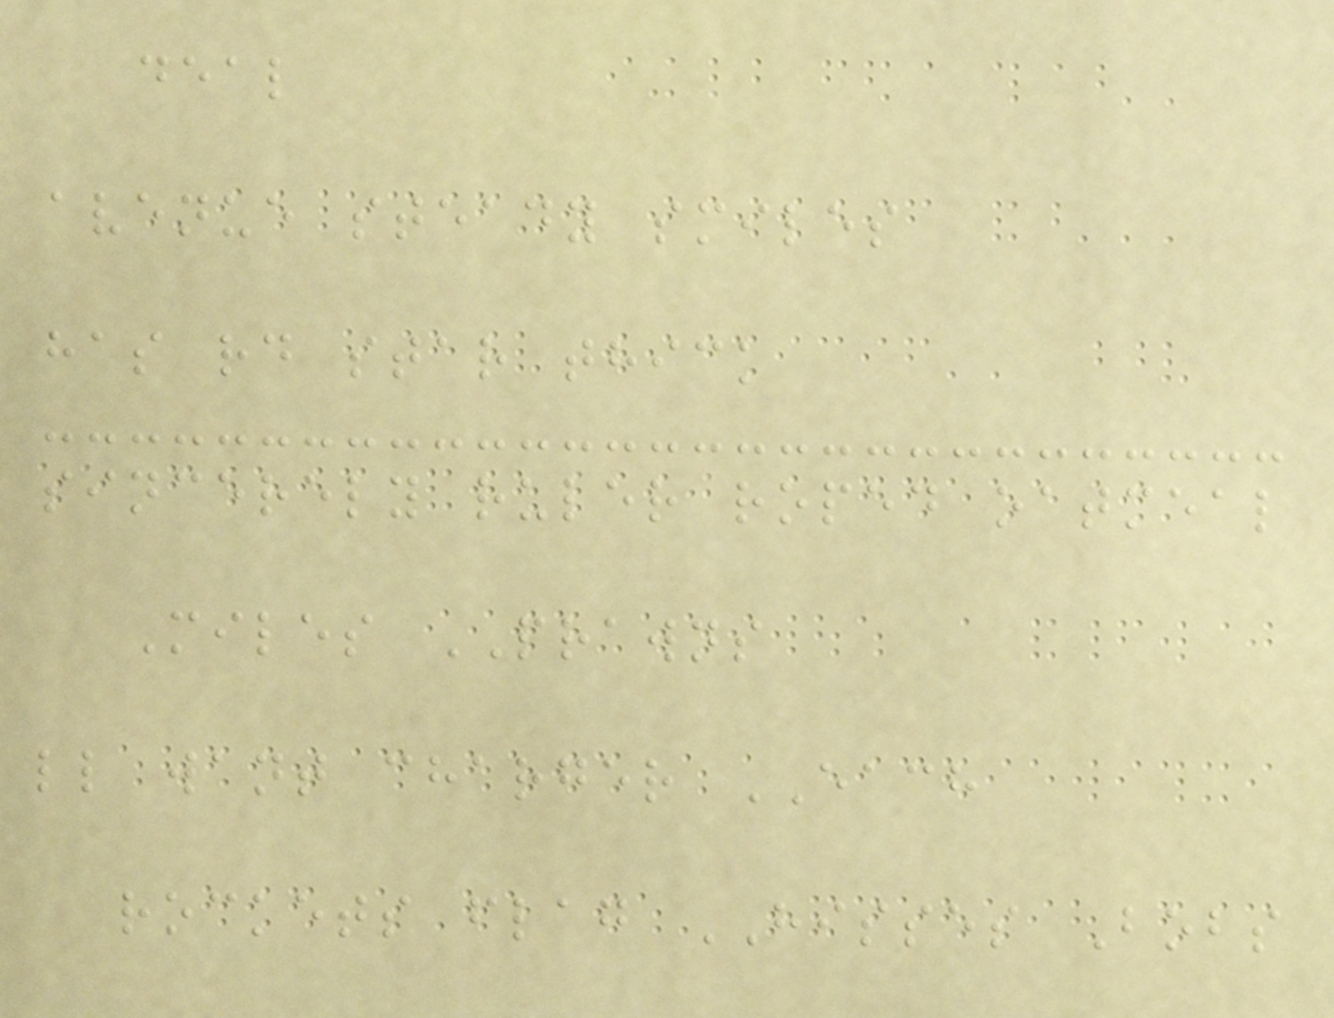deal
avenue steady smiles
has rd star thick
sincerely ruler roped oatmeal
Miles PRAWNS
ll want charger EACH
rockets flag HISSES Bobs
